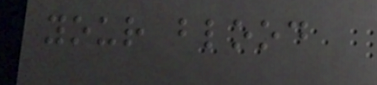your blood
